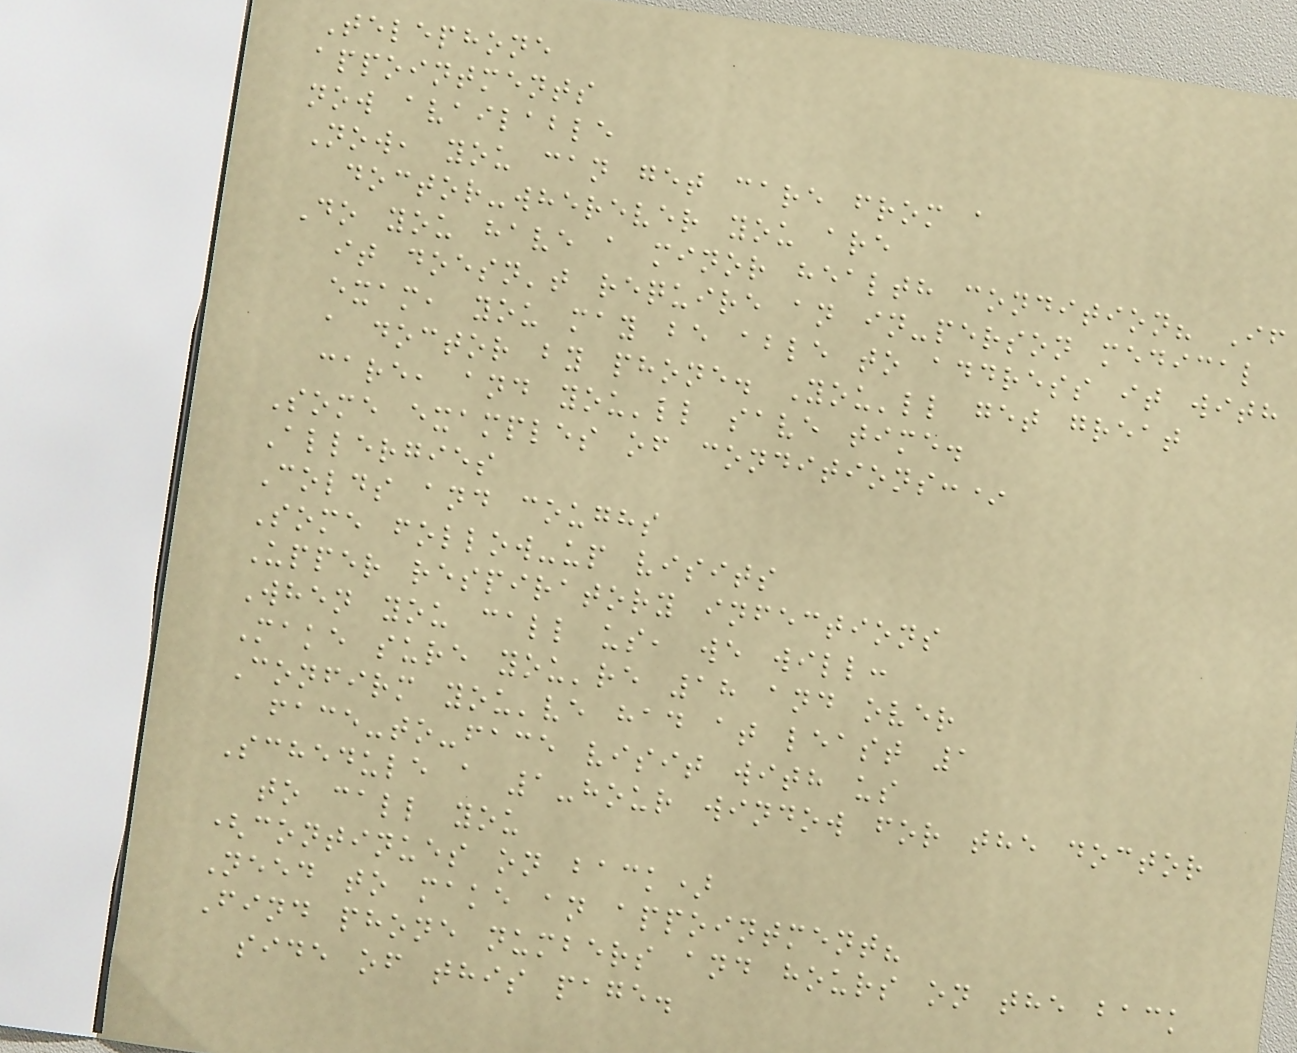Telephone
appointments
now available
Now, you can get care from a
doctor-wherever you are
Do you have a minor health condition? If
it doesn't require an in-person medical
exam, you may be able to address it with
a doctor by phone. You'll get great
care, and you'll save time.
Some examples of conditions:*
Allergies
Colds and coughs
Some follow-up visits
Upper respiratory infections
When you call us, we will:
Make sure you're 18 and over
Confirm you've had at least 1
face-to-face visit with us
Schedule a 1-hour window for the doctor
to call you
(continues on back)
Need to make an appointment?
Find phone numbers and hours on the back
side of this page.
